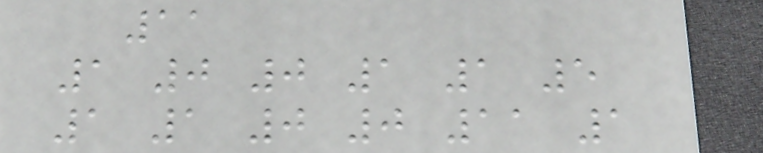11
1 0 0 1 1 5
1 1 0 0 11 1
